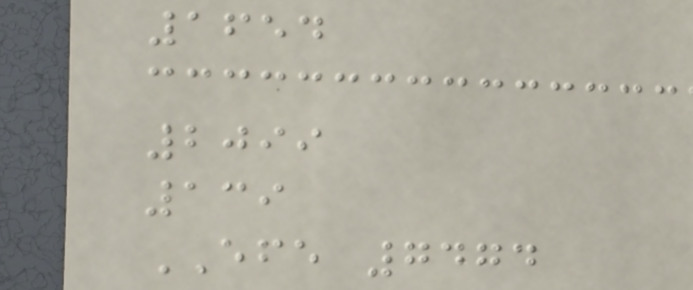1654
2099
139
EFE 7474
